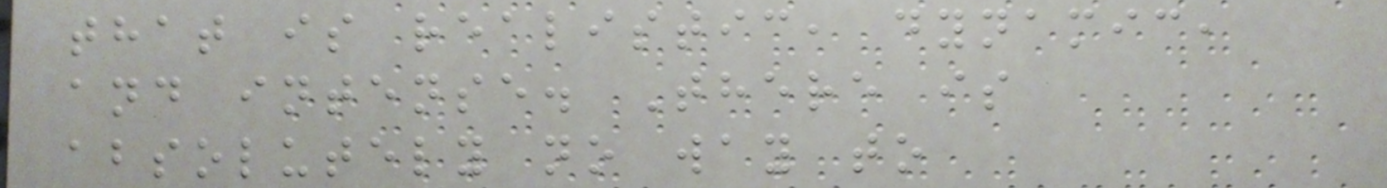that is realistic, dynamic,
and intense. There is
absolutely no way to
